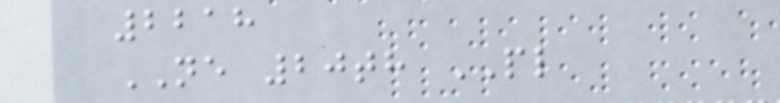2218
NE 20th PL
